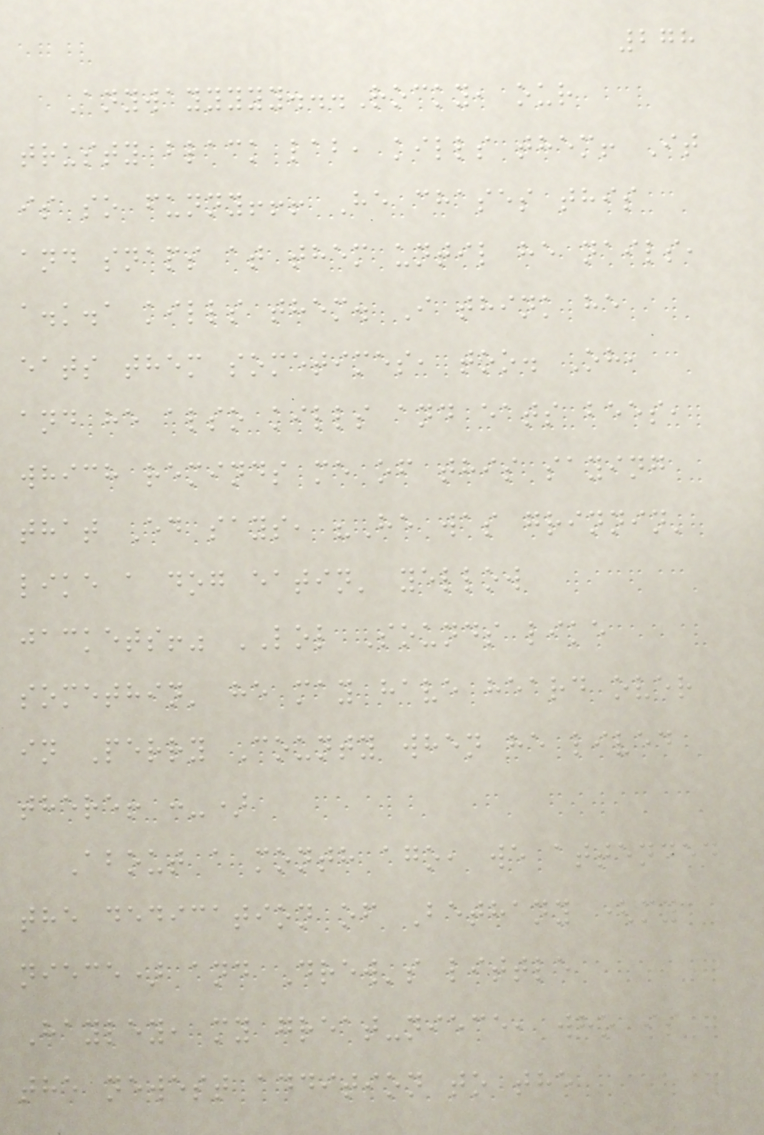278
Anywayyyyy...Rocky, our
trusty black lab, kills them! It
is so funny!!! He chases this
and snaps at them until he nails,
a.k.a kills them. I think he
eats them sometimes, too. Oh,
and he also kills and eats bees,
which reminds me of this saying
that Ed says, "He was grinnin'
like a dog eatin' yellow
jackets!" LOL Sounds like
somethin' he may have heard over
in Perry County when he lived
there! :-)
About a month ago, we attended
the dedication of Bethany (my
niece) and Drew's little
Hayley, my great-niece, who is
the newest addition to the
